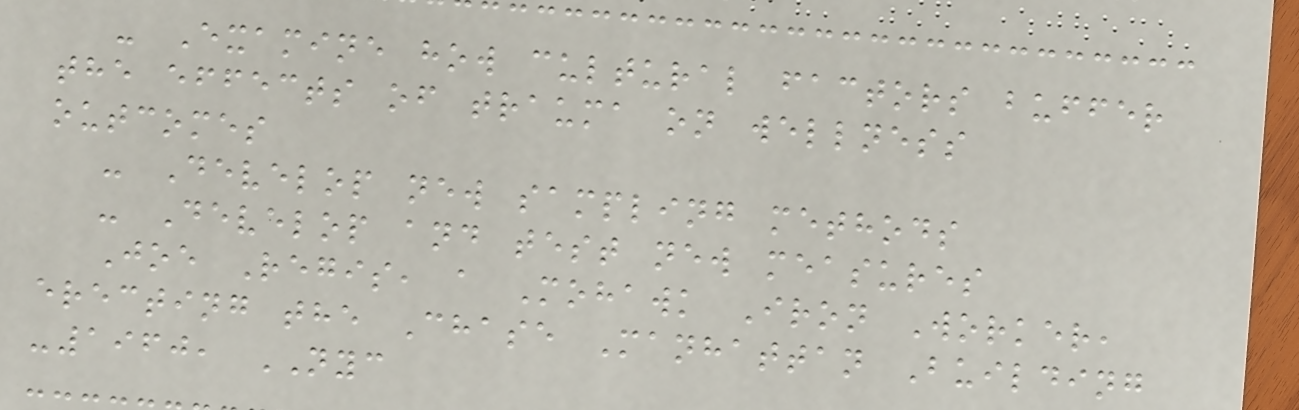- Examine how cultural factors buffer
the effects of trauma on wellness
outcomes
- Develop new sampling methods
- Develop and test new measures
Joe Regis, a Mohawk Iron Worker,
erecting the Chase Manhattan Building
-1960, NYC
